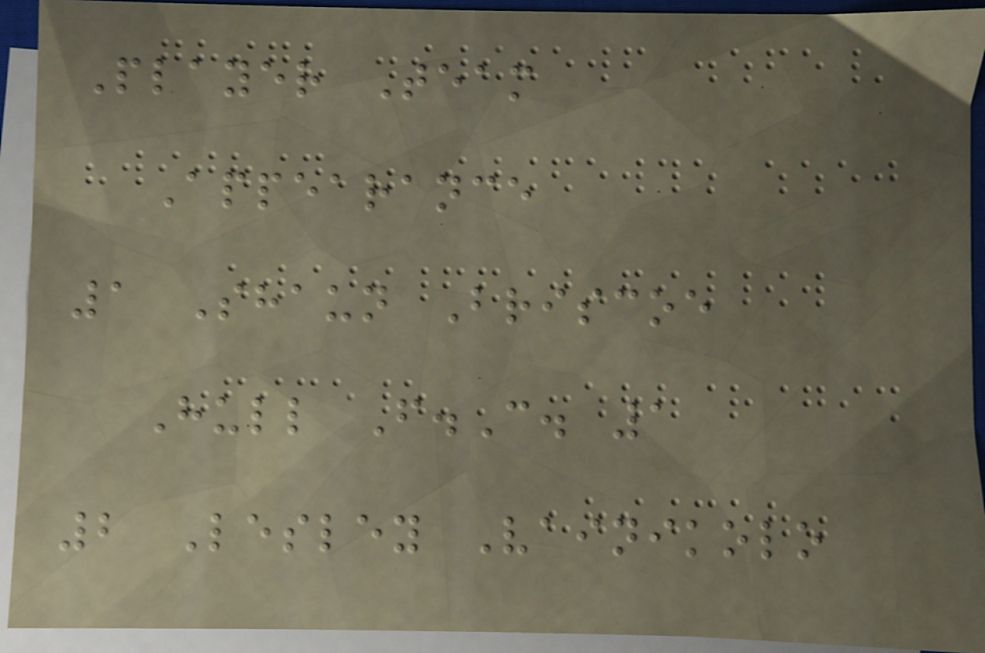Player Team
Appearance
1 Shaun Briscoe
Hull F.C. 1
2 Lesley Vainikolo
